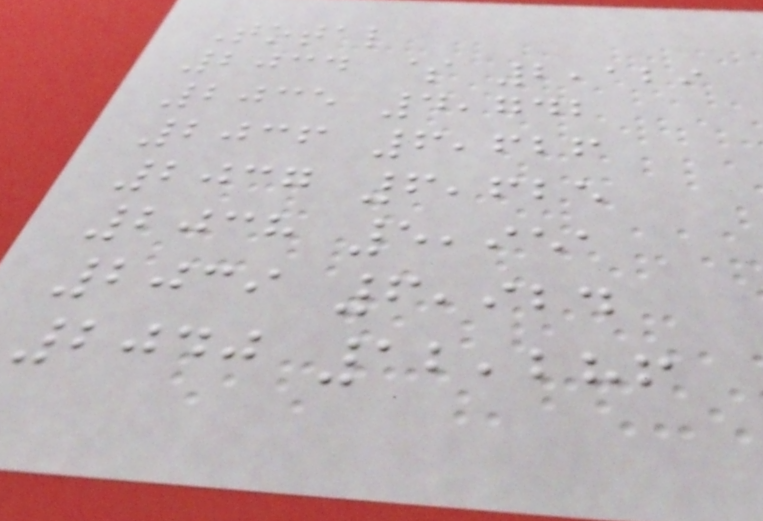Total
2034 $ 2,129
2035 4,742
2036 6,626
2037 6,625
2038 5,951
2039 6,924
2040 12,286
